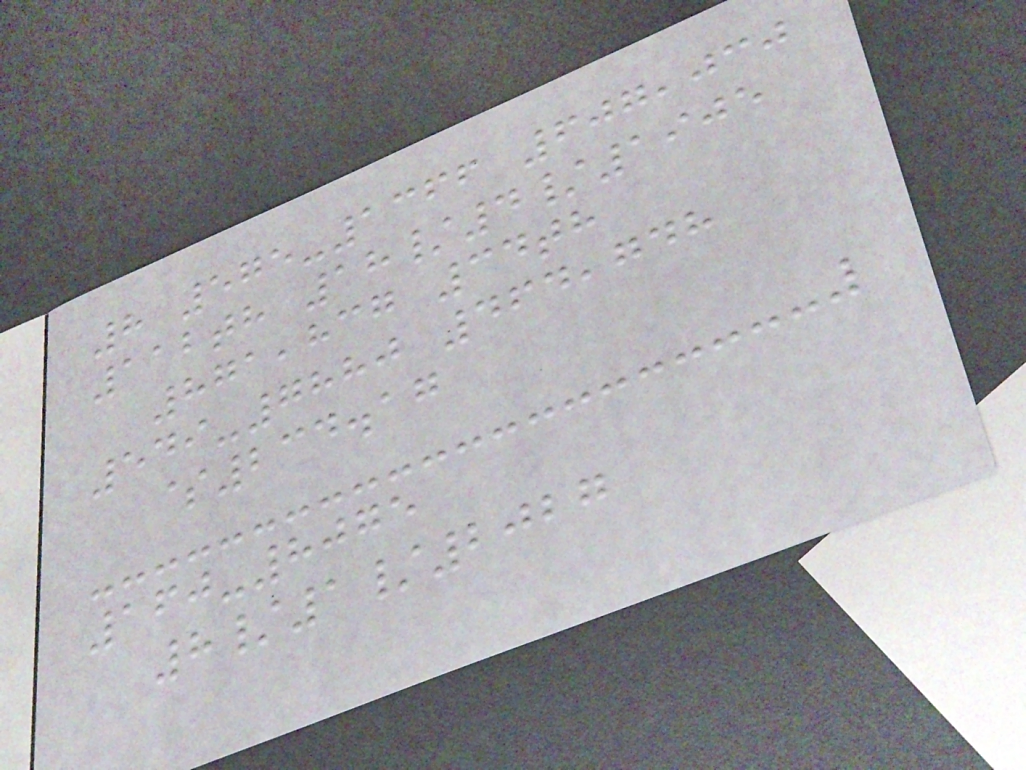8 575-1366 607,030
112th 18/4/1905
871,837 34th
549-7880 464,748
$234.17
160-8075
8/1/2027
